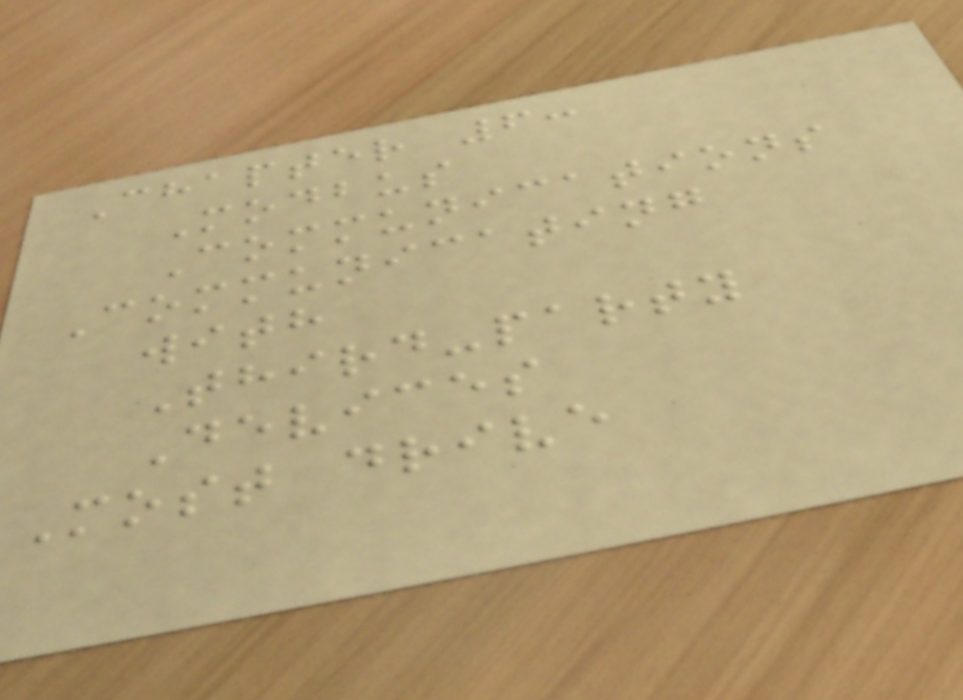Chapter 6:
Modbus
Communications
Communicating
with
Third-party
Devices
Most drive
